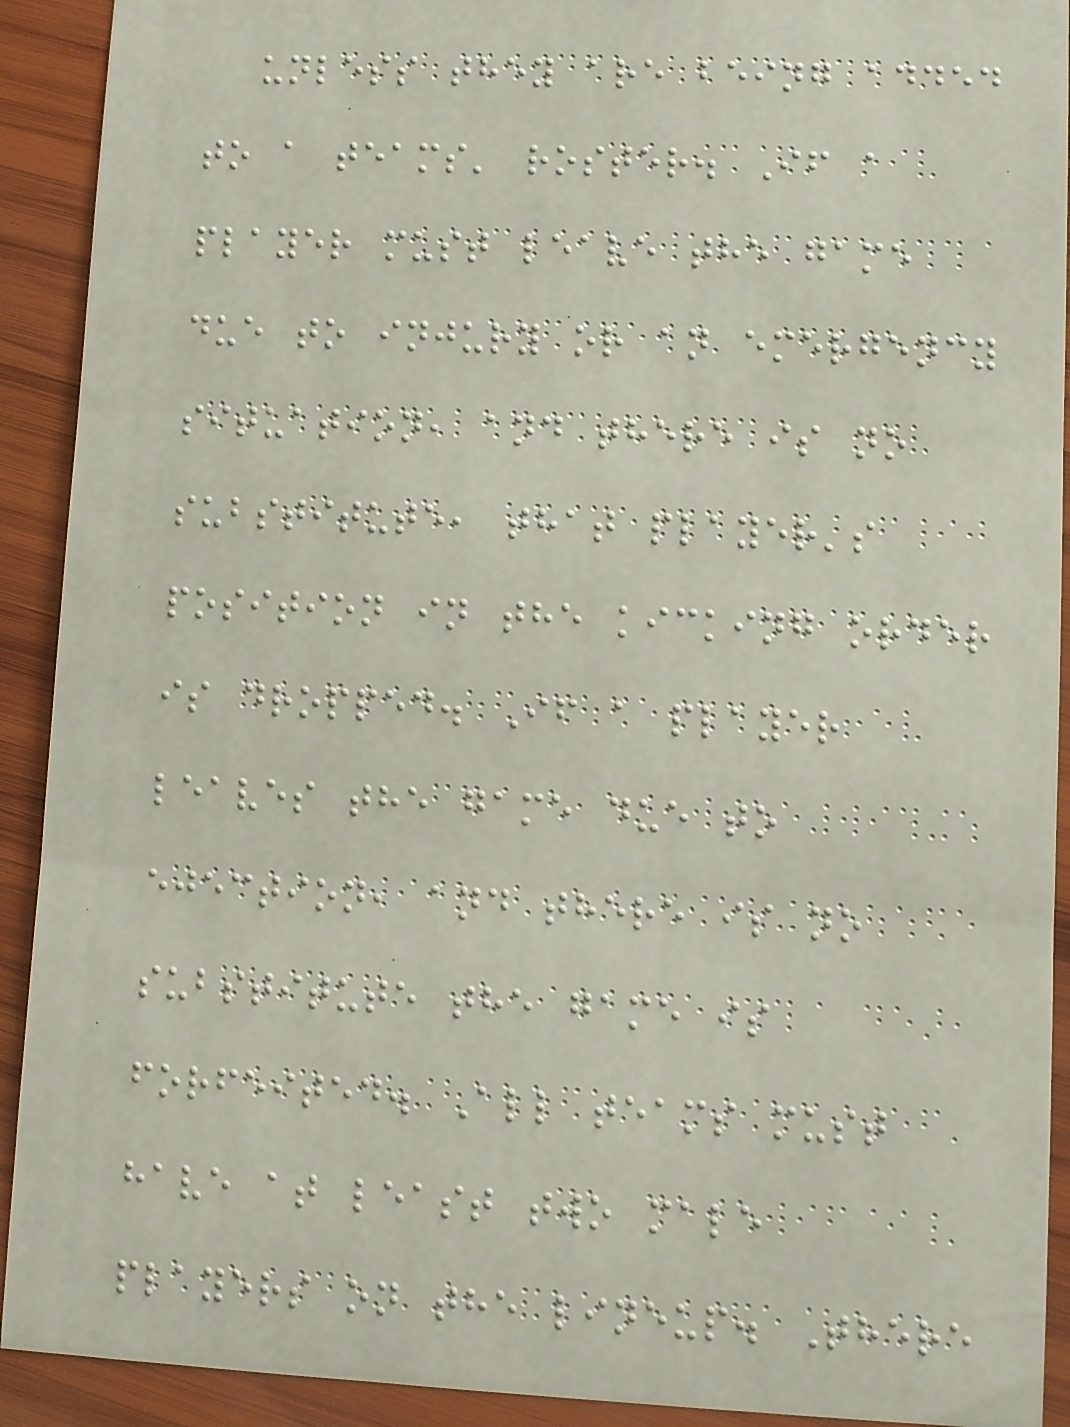unless they are being added
to a teams' roster. If a
player must leave the game
due to injury or an emergency
situation, and there is no
substitute, that player's
position in the kicking order
is dropped. If a player
leaves the game due to
ejection, and there is no
substitute the game is
forfeited. All teams must
have at least two male
players on the lineup. There
